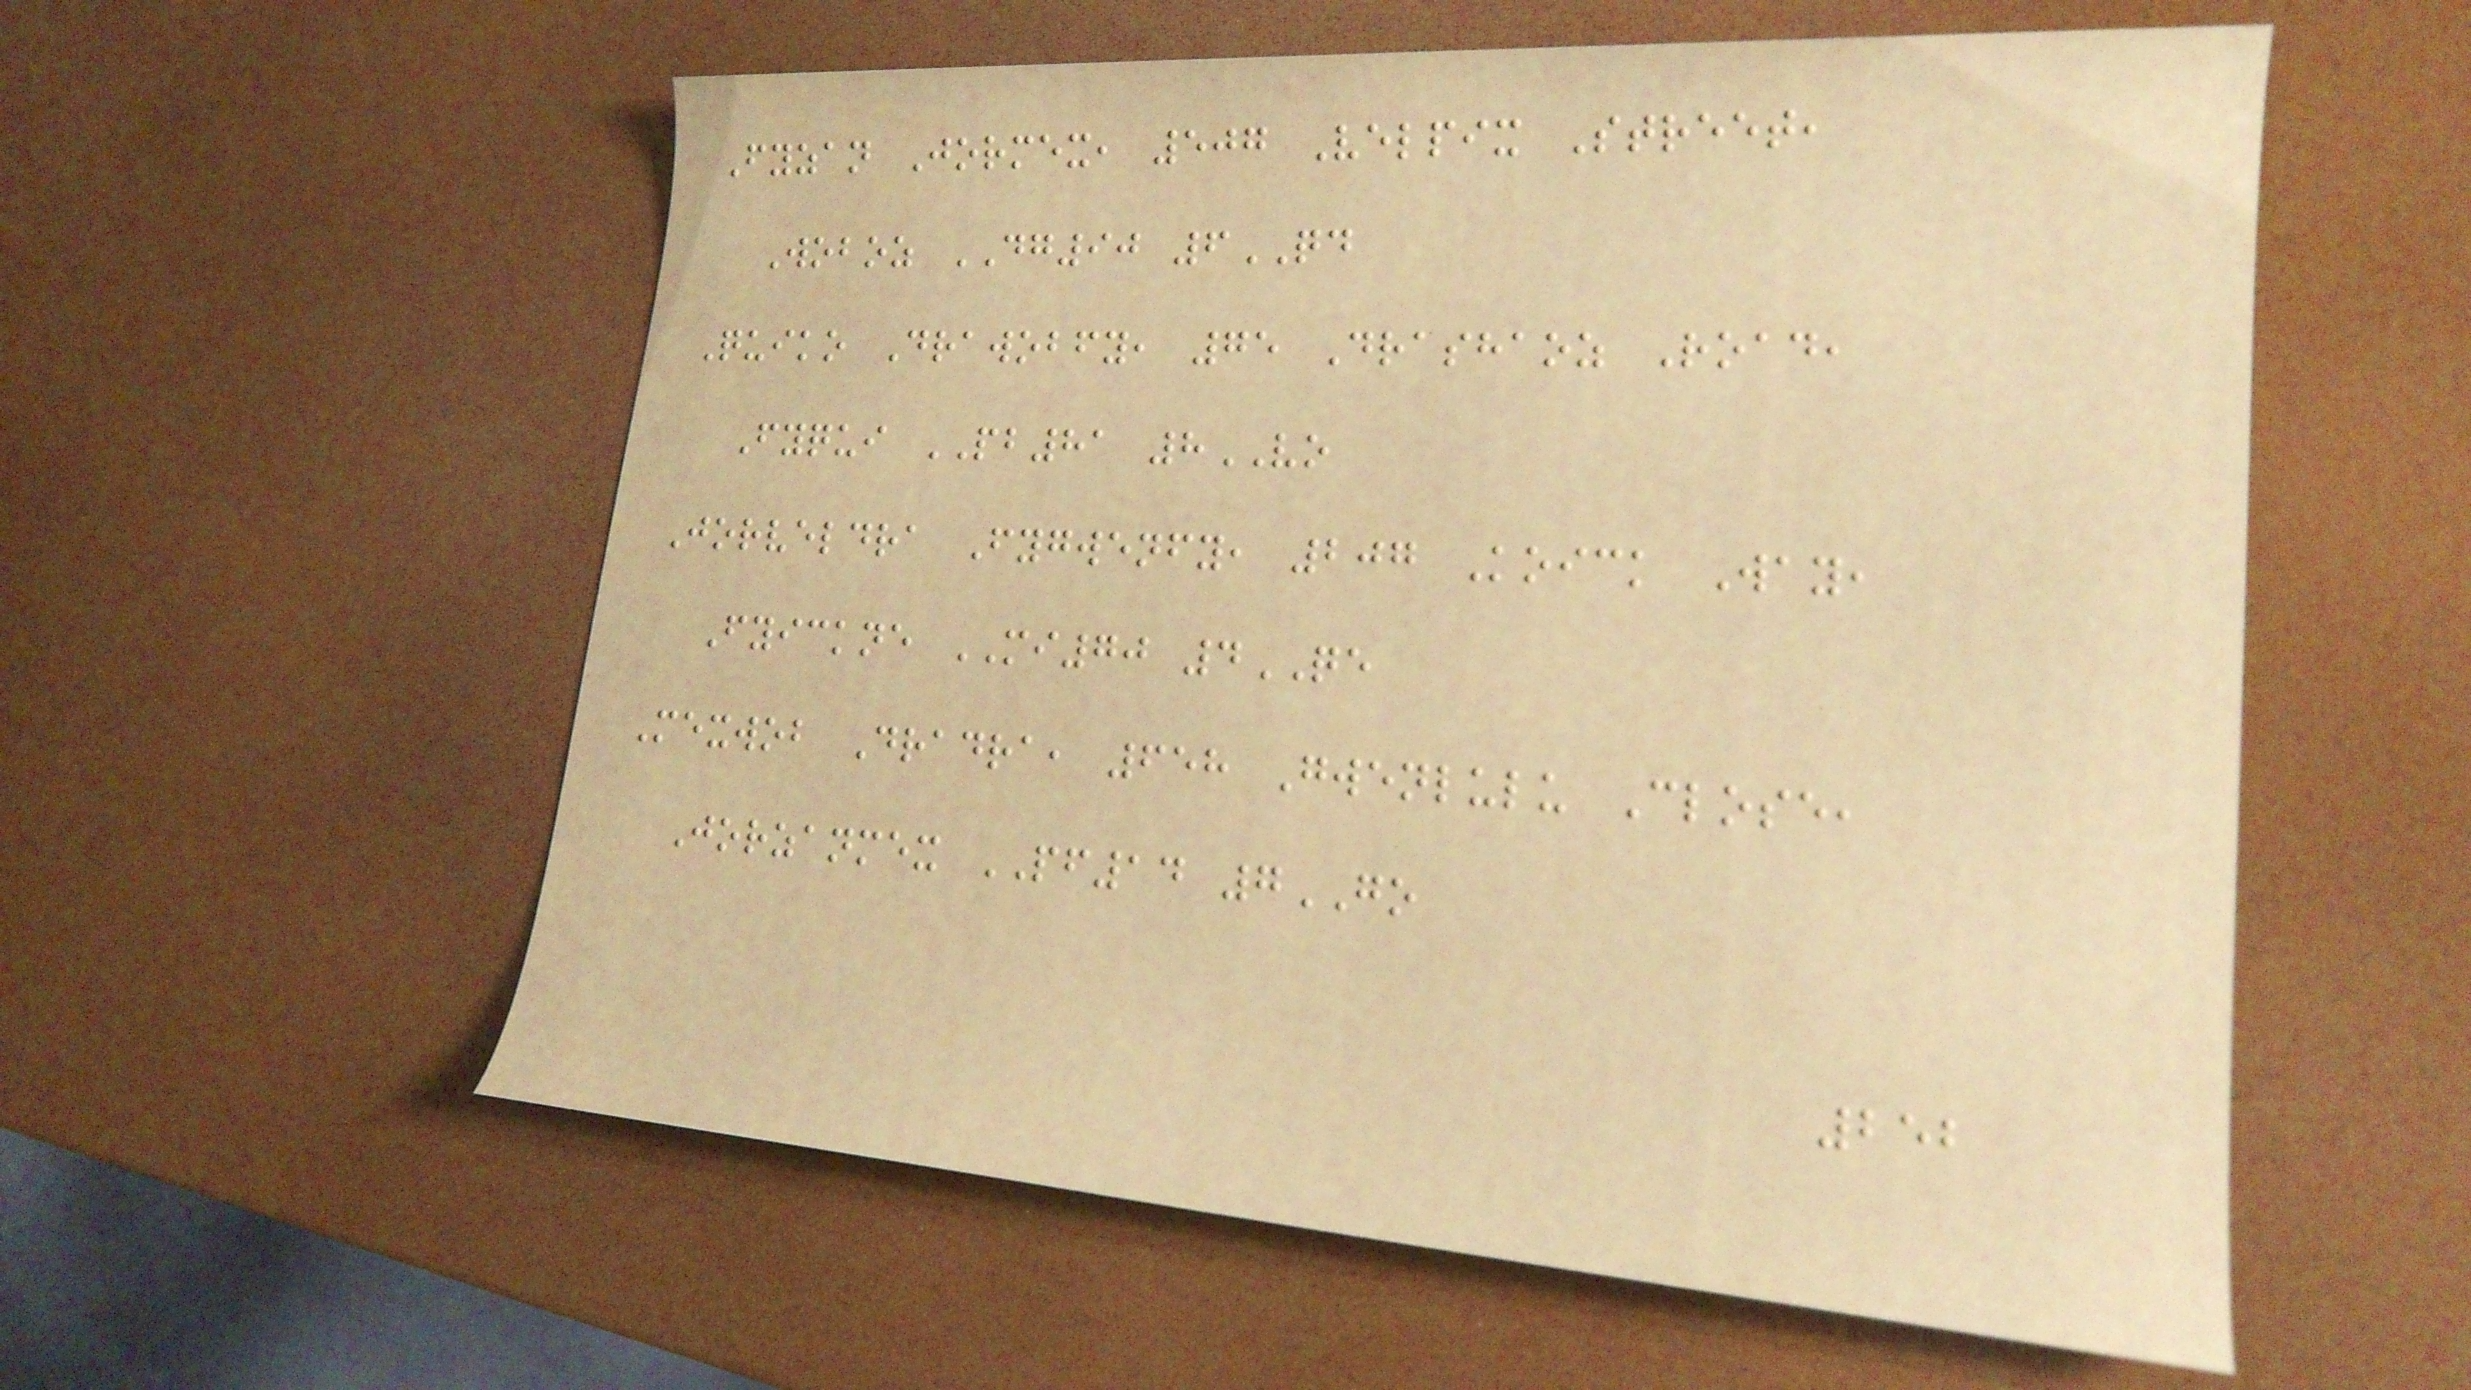Fyzan Jormex, 507 Velpix Street,
Woboz DG90 6QD
Quiko Drawobfy, 75 Drashaoz Road,
Fyqui PB81 8VO
Jorveldra Fygwenfy, 207 Koick Way,
Fyickne MI70 4QE
Mexwob Dradra, 658 Gwenlulu Close,
Jorzanmex PF14 7GO
252
